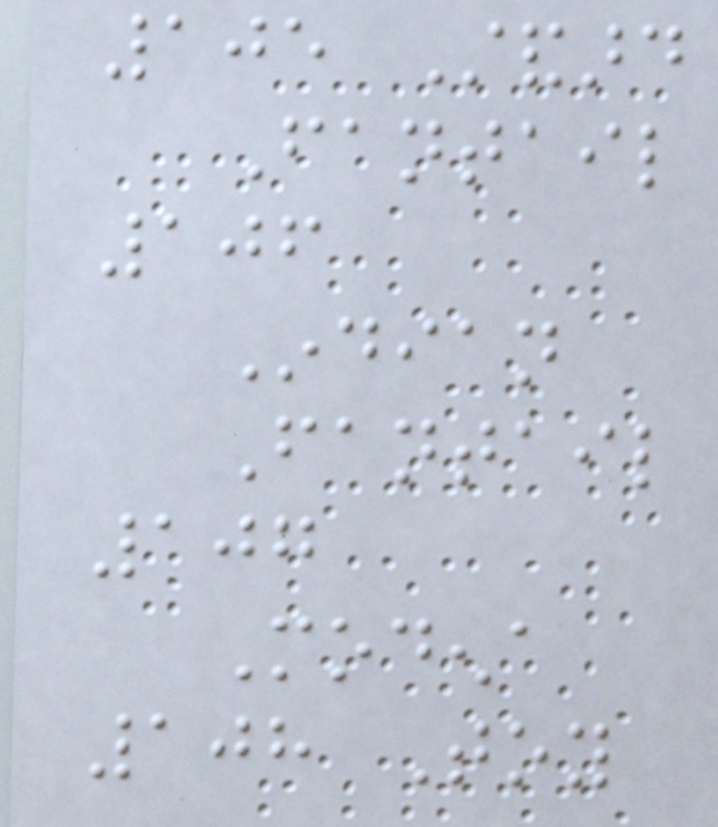105 Standard
Fantail
106
Indian
Fantail
107
Modena
108 Toy
